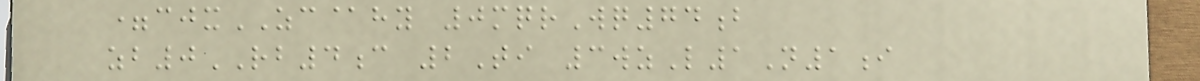=cjxZC@hy 0mqrWq74b
zb0RB4c 2Ti 3wzL1N1i
